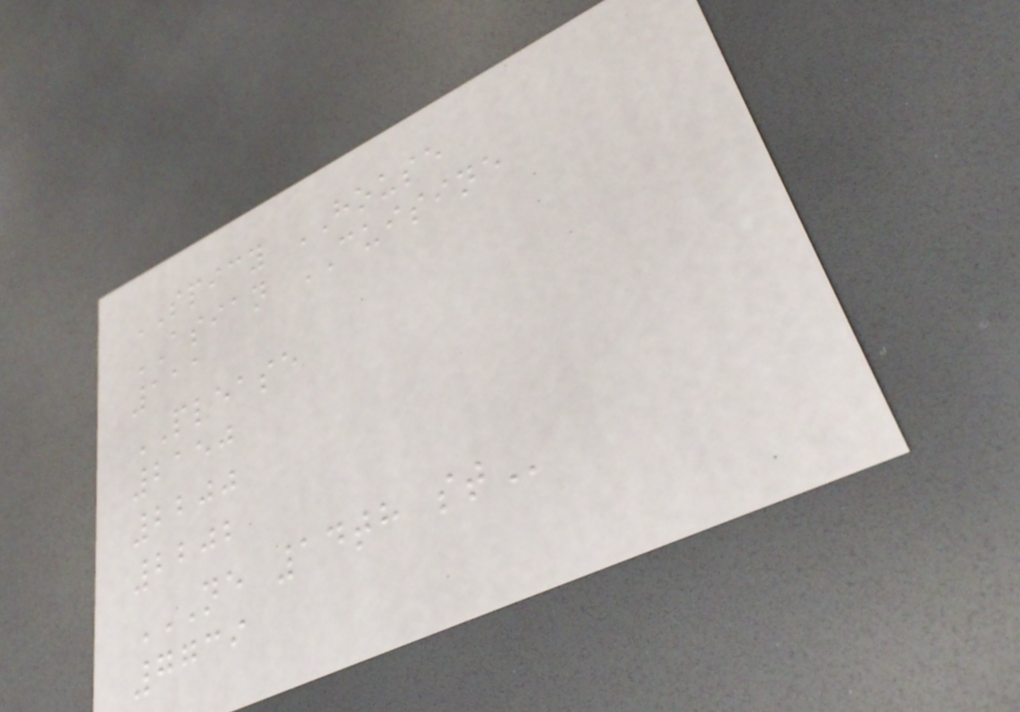SPICY HOUSE
ASIAN CUISINE
111
PLEASE
2150
2200
2202
NE 14TH ST
7739
